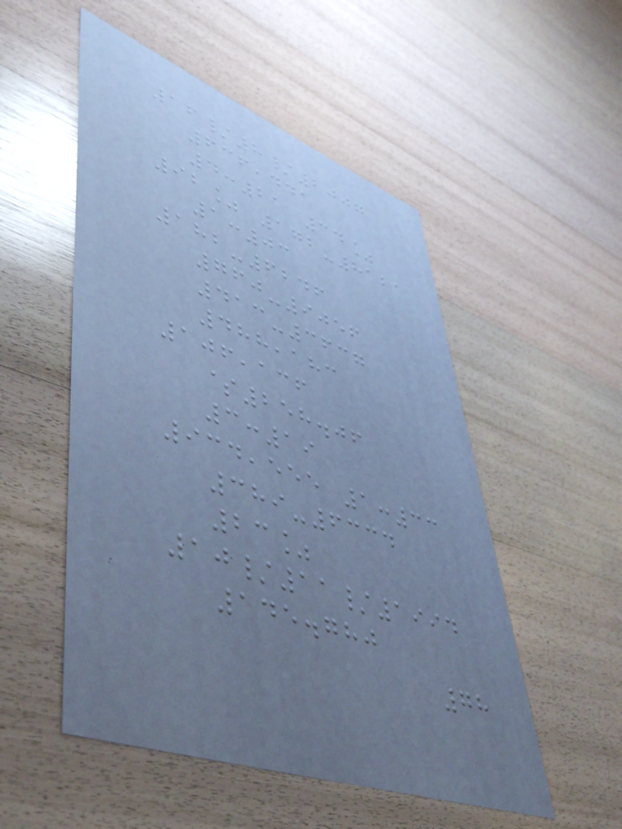16/8/2007
636,441
4:21 34%
92% 172-8121
1:03
182-6246
760-9056
413-3637
488,183
106,136
$258.06
3:19
934,555 1:33
389-6334
23%
10/11/1994
145.780
78
